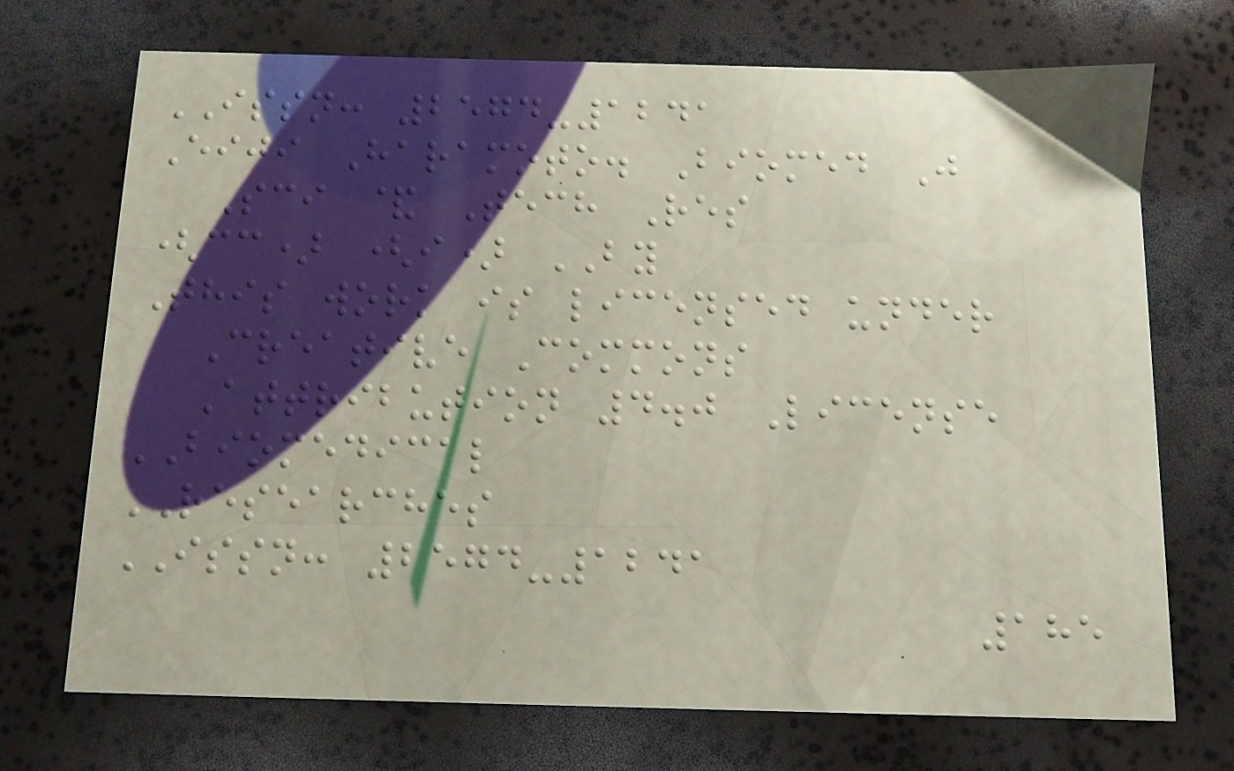ISSN: 2574-1241
Eiji Haramoto. Biomed J
Sci & Tech Res
(cc) (i) BY
This work is licensed under
Creative Commons
Attribution 4.0 License
BIOMEDICAL
RESEARCHES
ISSN: 2574-1241
185
